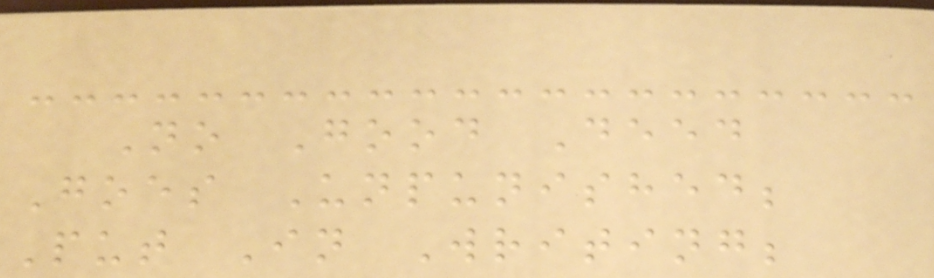No Good Deed
Goes Unpunished;
Put In Writing;
